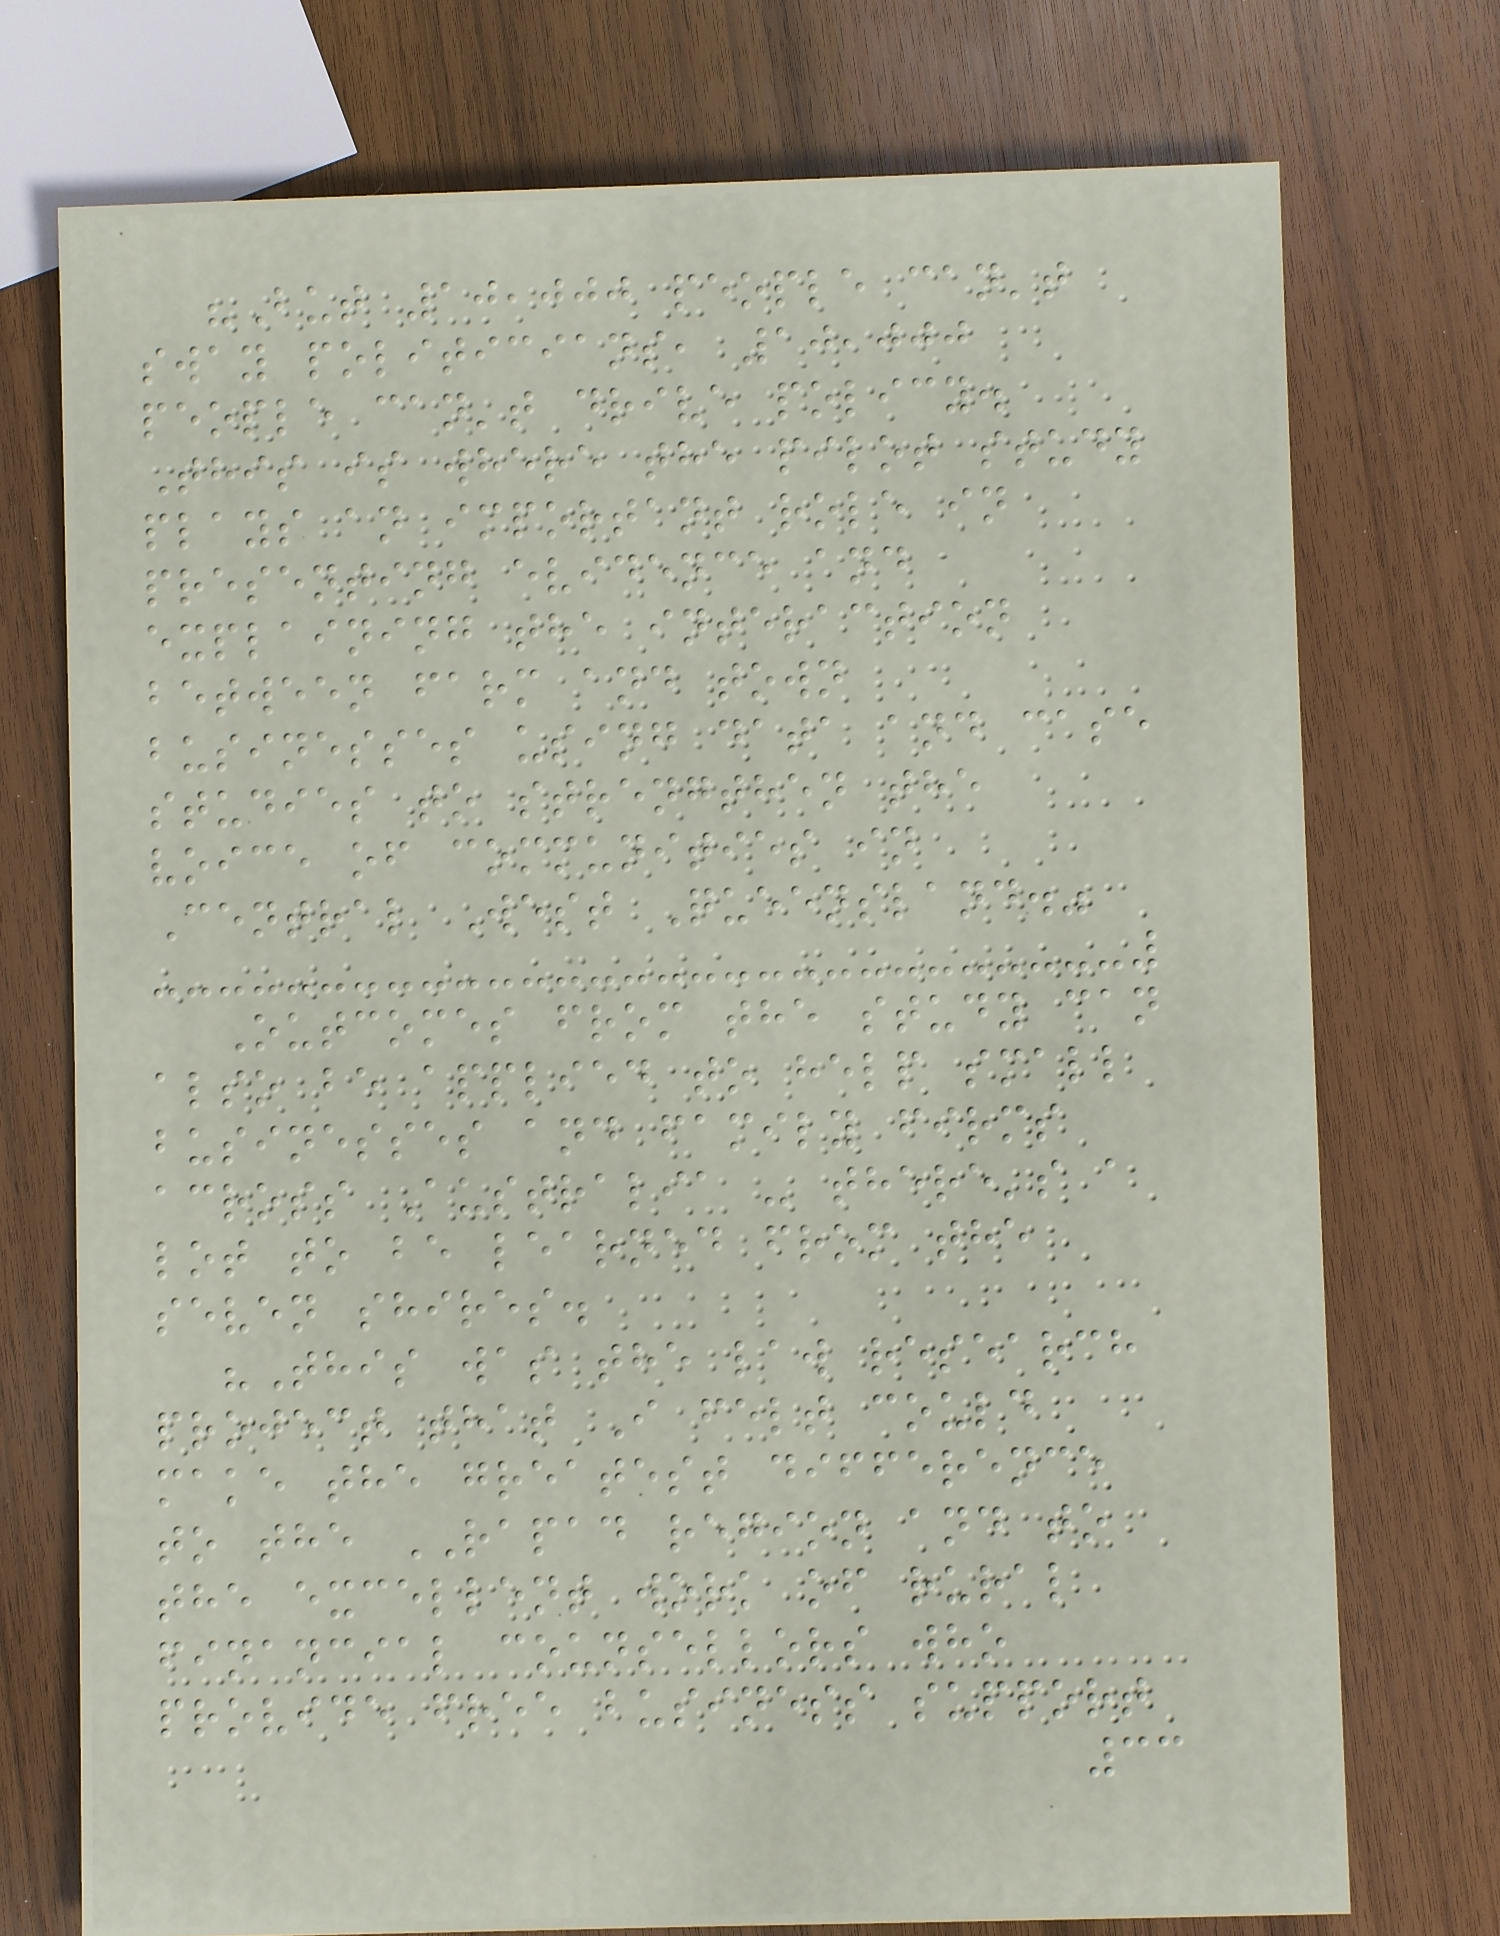"But 10,000 people can't
sway politicians, 10,000
people can't drive policy.
This is where the pilot study
plays an important role in
presenting evidence and
explaining the interaction
between farm and town
businesses using data and case
studies to strengthen the
voice of communities in
Central West Queensland."
Outcomes from the study can
also be applied to help small
businesses and family firms
across Australia - there's a
lot to be learned from the
seven shires.
"This was the law research
project that I felt could
make the greatest difference
to the RAPAD region and to
the excellent work of rural
financial counsellors who
provide free business support
33
